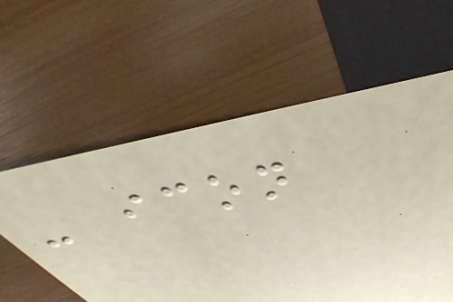- icon
